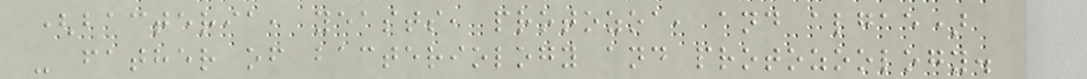(bacteria, yeasts, protozoa, and algae)
- father of bacteriology and protozoology.
